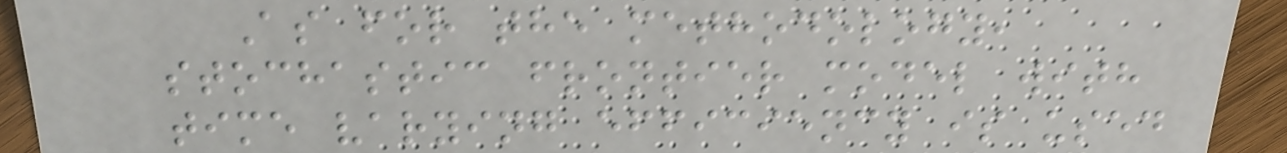As for the methodology,
stochastic frontier model with
time varying efficiency is used
